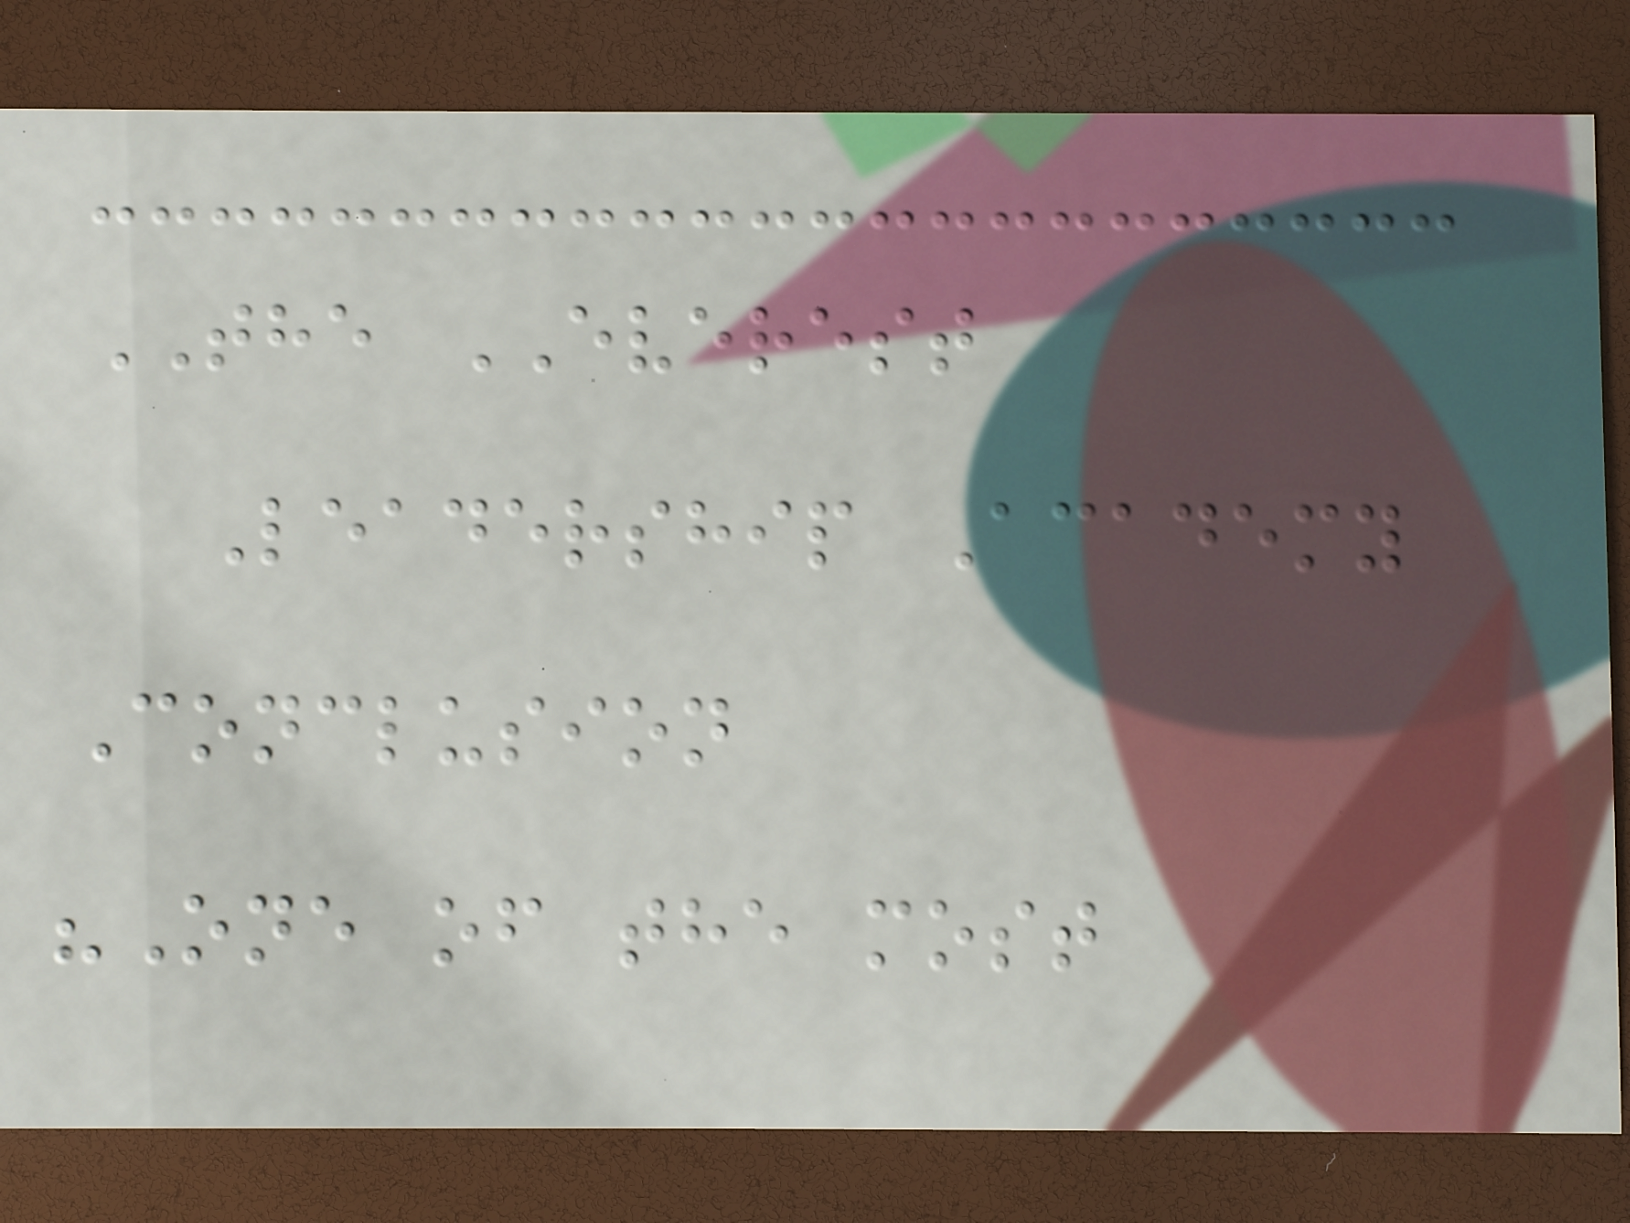THE EVEREST
Leadership Academy
Conclusion
"One of the most
